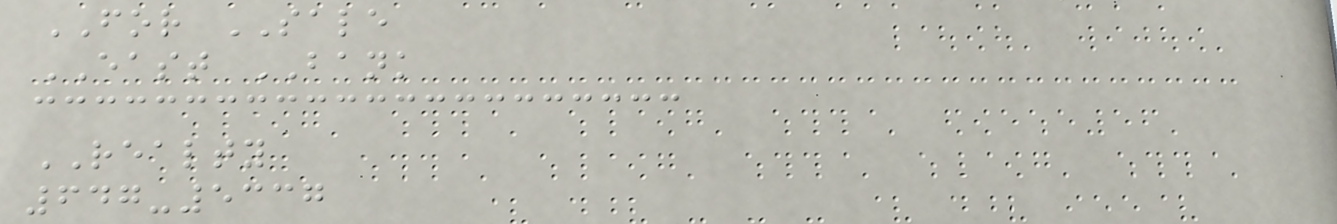FOR SALE
EAST BANK
REALTY
647-5337
